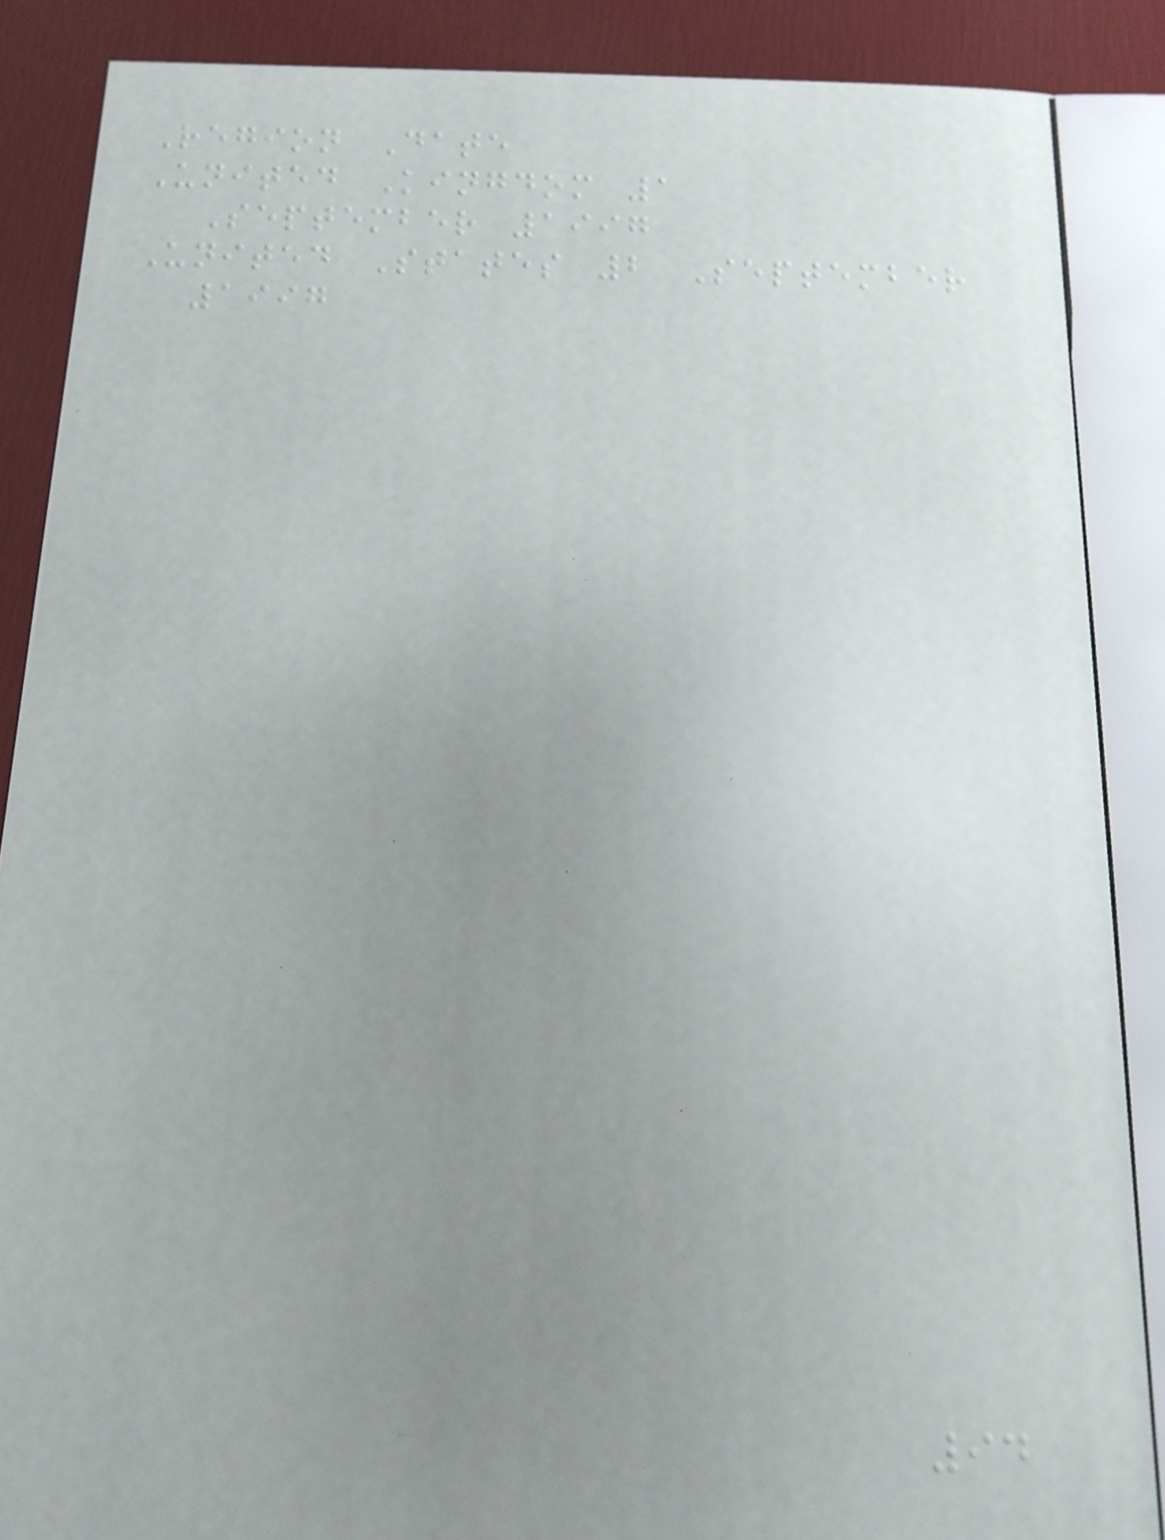Region Date
United Kingdom 1
September 1997
United States 2 September
1997
94
